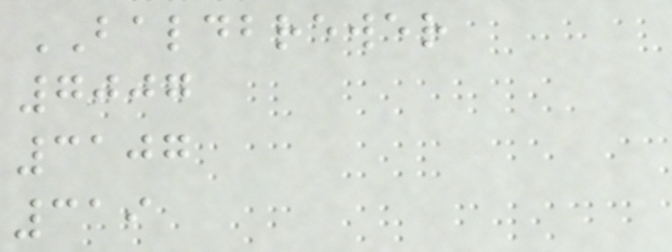BALDBREWER
7007
3107
319
